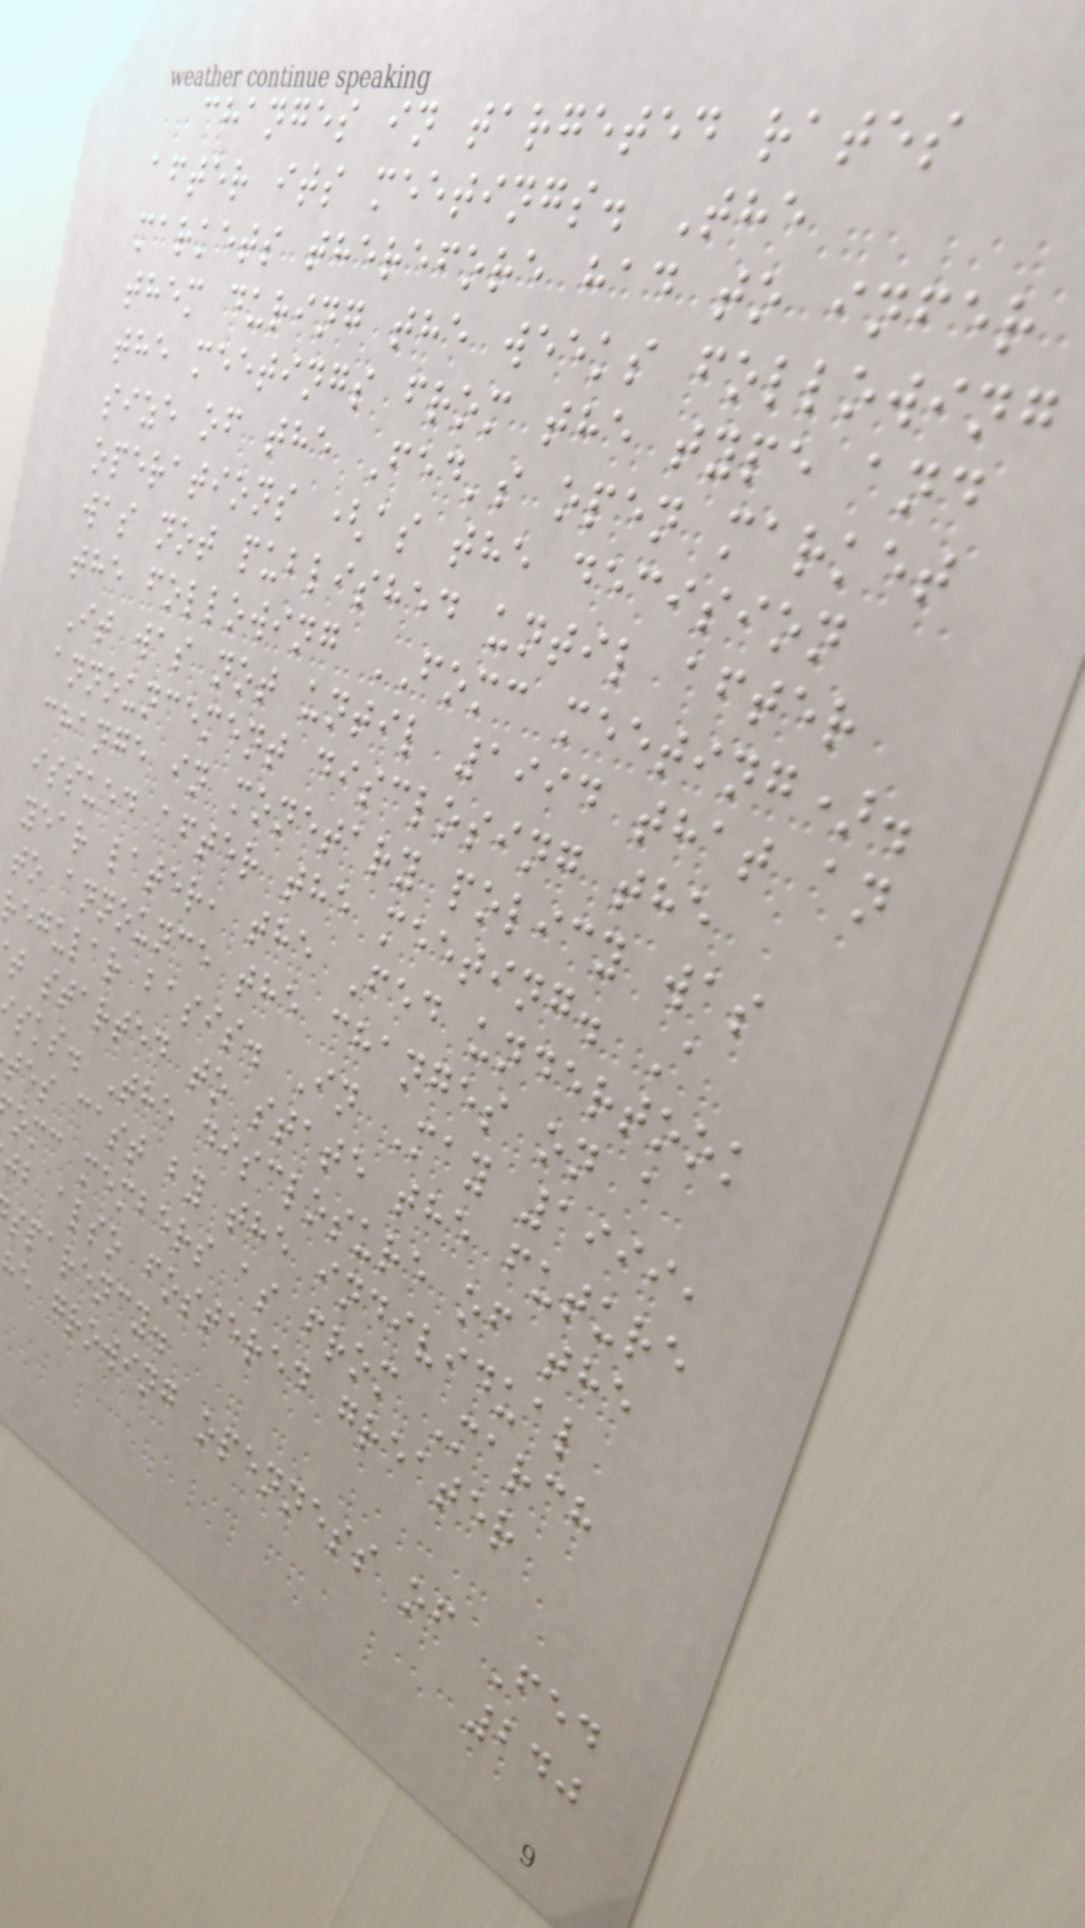changes in targeted rates
after its meetings. The
markets therefore had to infer
them during the weeks following
the meetings from the type and
size of the Fed's open market
operations (as the decision
was not published until after
the following FOMC meeting).
It was not until 1994 that an
announcement disclosing the
change in monetary policy was
issued after the meeting. A
year later, the Fed undertook
to announce the changes on a
regular basis. In May 1999,
t started to state the future
sks. The disclosure of the
tes cast by the individual
omc members as from March
jb also fostered greater
sparency.
e growing openness of Fed
240
